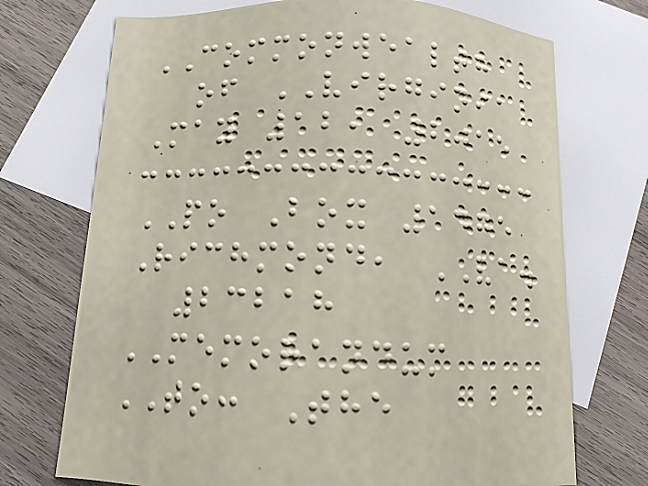COMMONWEALTH
of VIRGINIA
May 12, 2015
PO Box 1475
Richmond, VA.
23218
MEMORANDUM
TO: The
